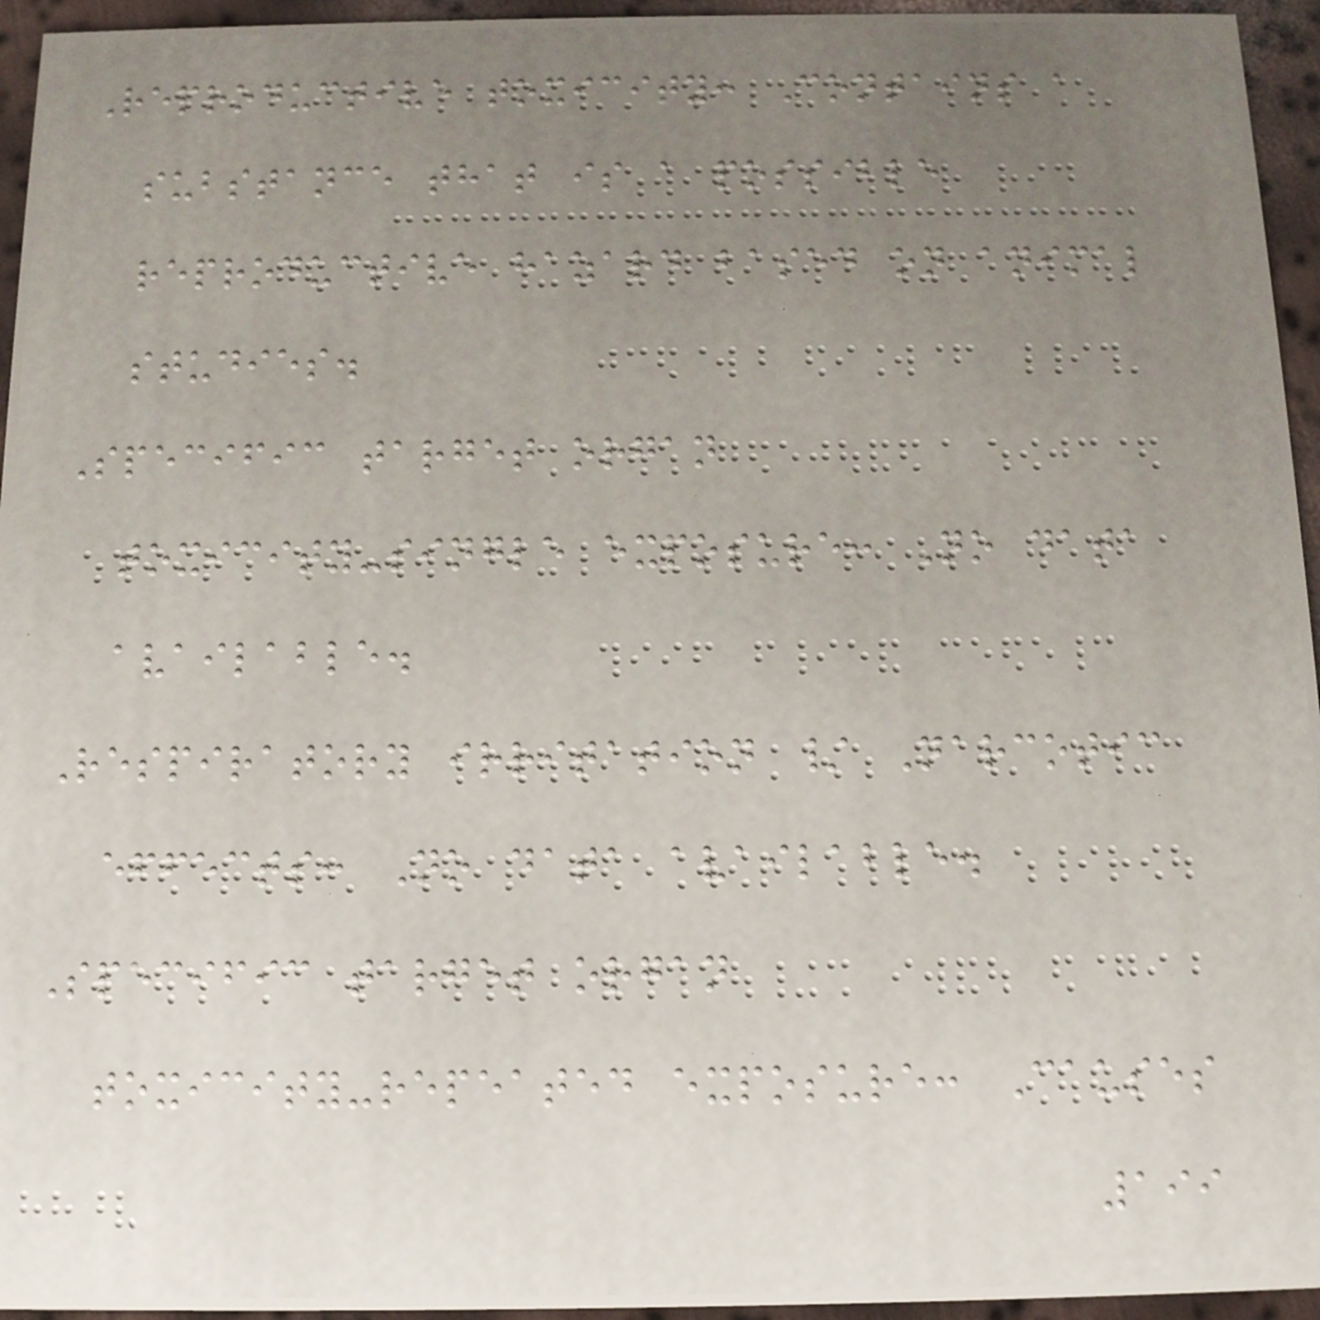Reproductive toxicity: Contains a
substance that is a possible
reproductive hazard based on animal
studies.
Specific target organ
toxicity-single exposure: No data
available.
Respiratory irritation / Narcotic
effects: No data available.
Specific target organ
toxicity-repeated exposure: Causes
199
